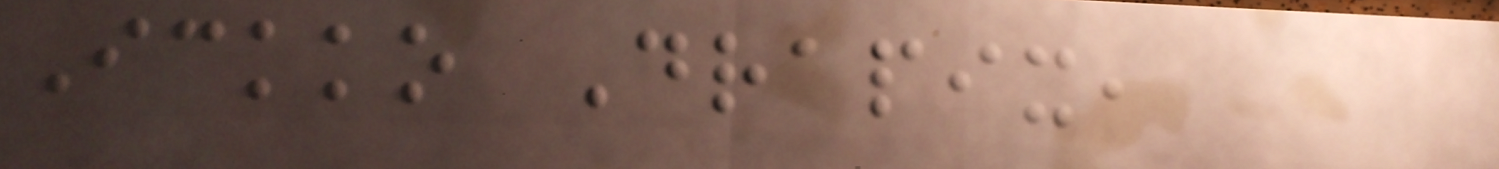Ickko Drapix,
